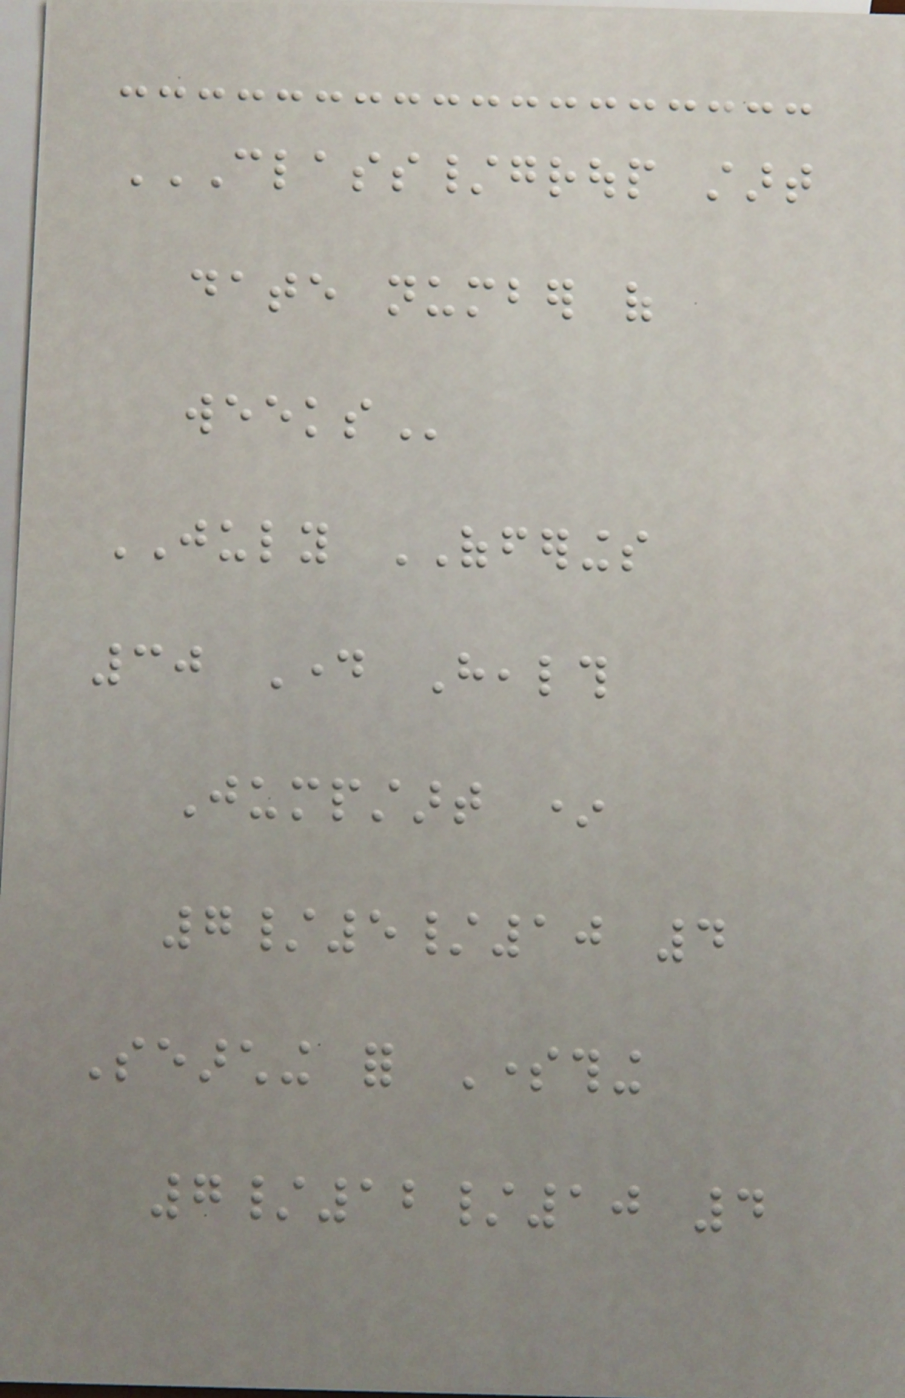CLASS/GROUP START
DATE NUMBER OF
WEEKS
JULY OFFERINGS
30 Day Health
Jumpstart *
7/5/10 4
Searching for Something
7/12/10 4
